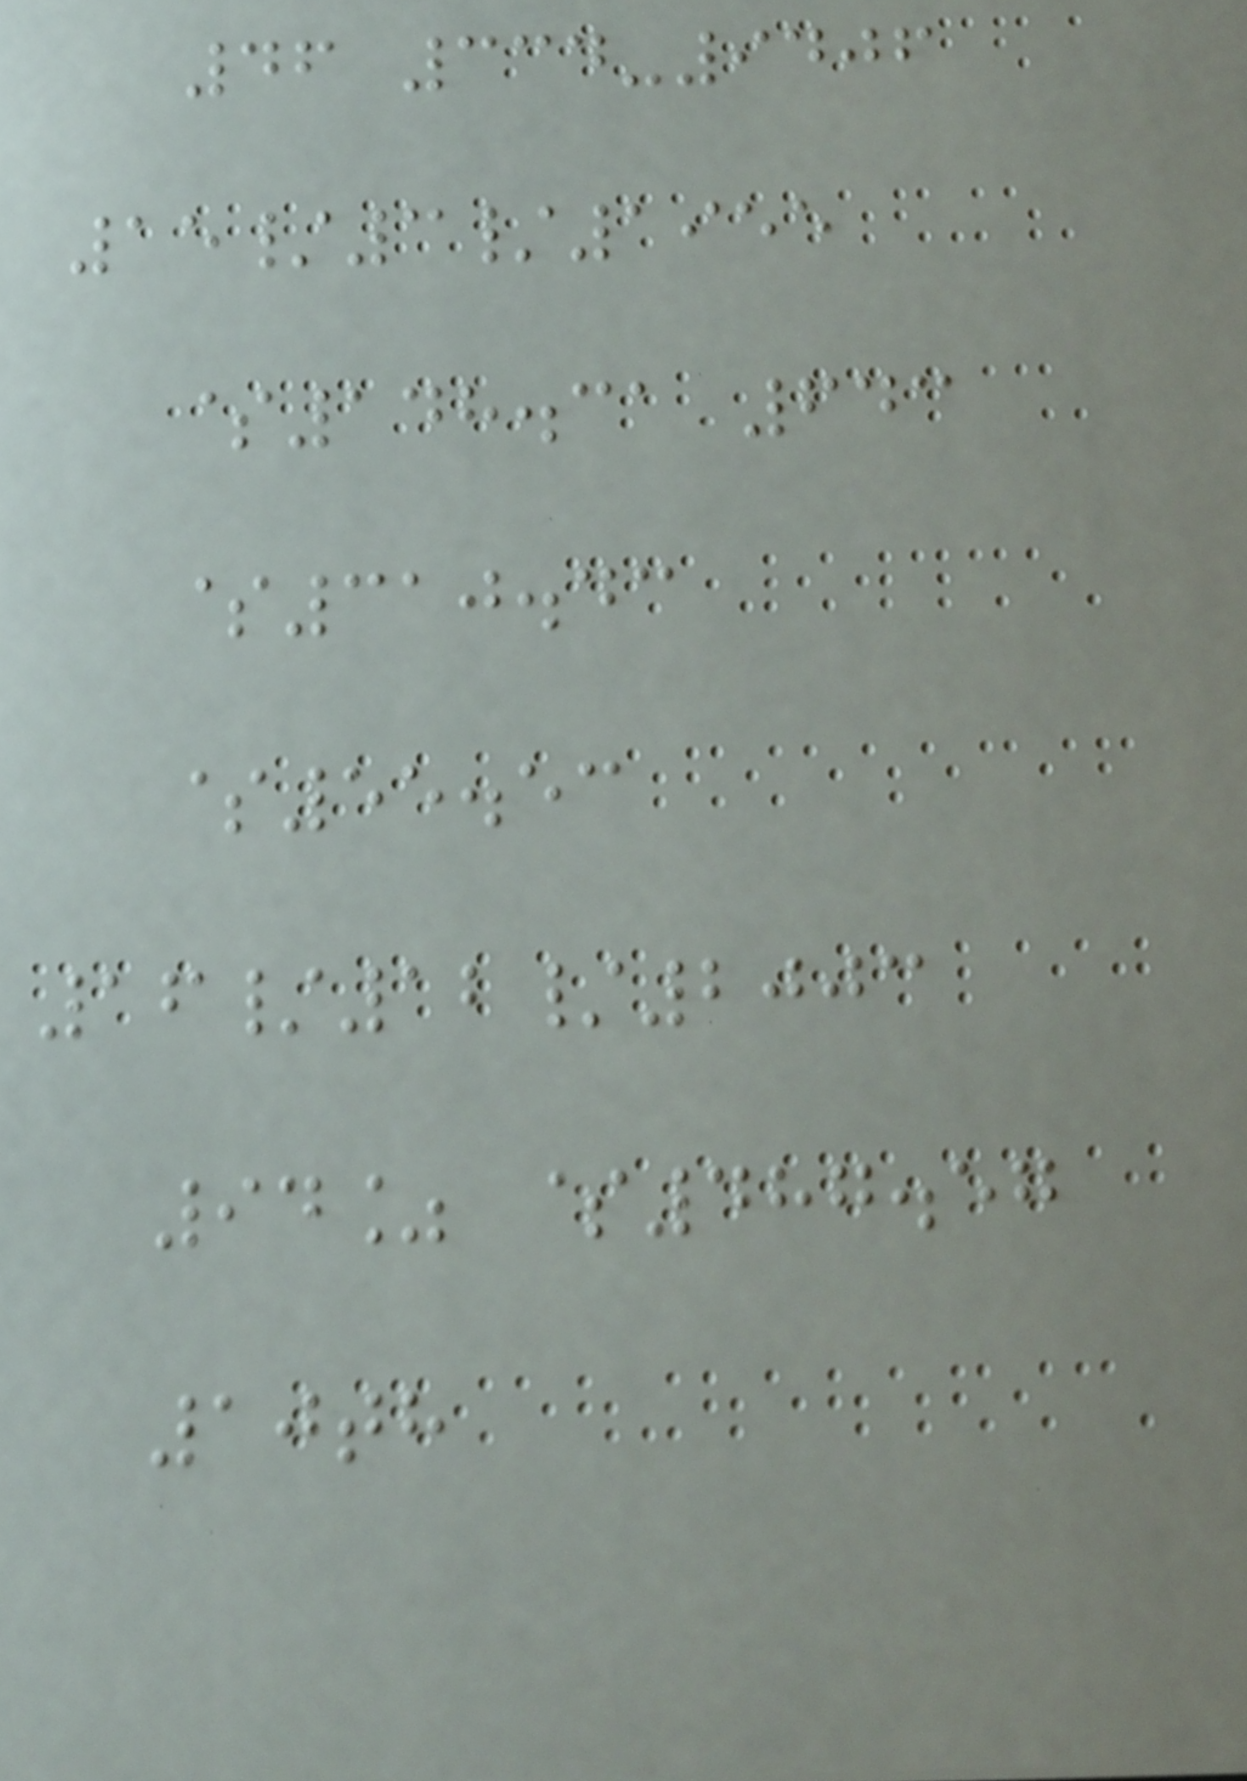46 334-9406
15/3/1955
$148.31 643
$310.43
$55.53
16/12/2003
94% $487.57
10th
